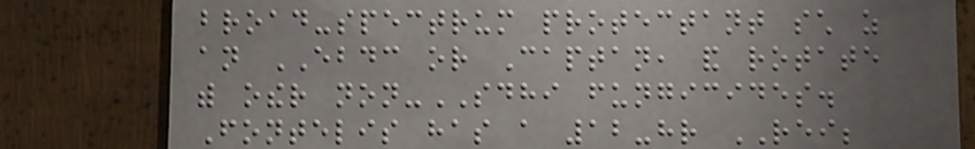broad-spectrum protectant such as
an EBDC or Captan, and rotate
with other non-SDHI fungicides.
Fontelis has a 12-hr REI;
